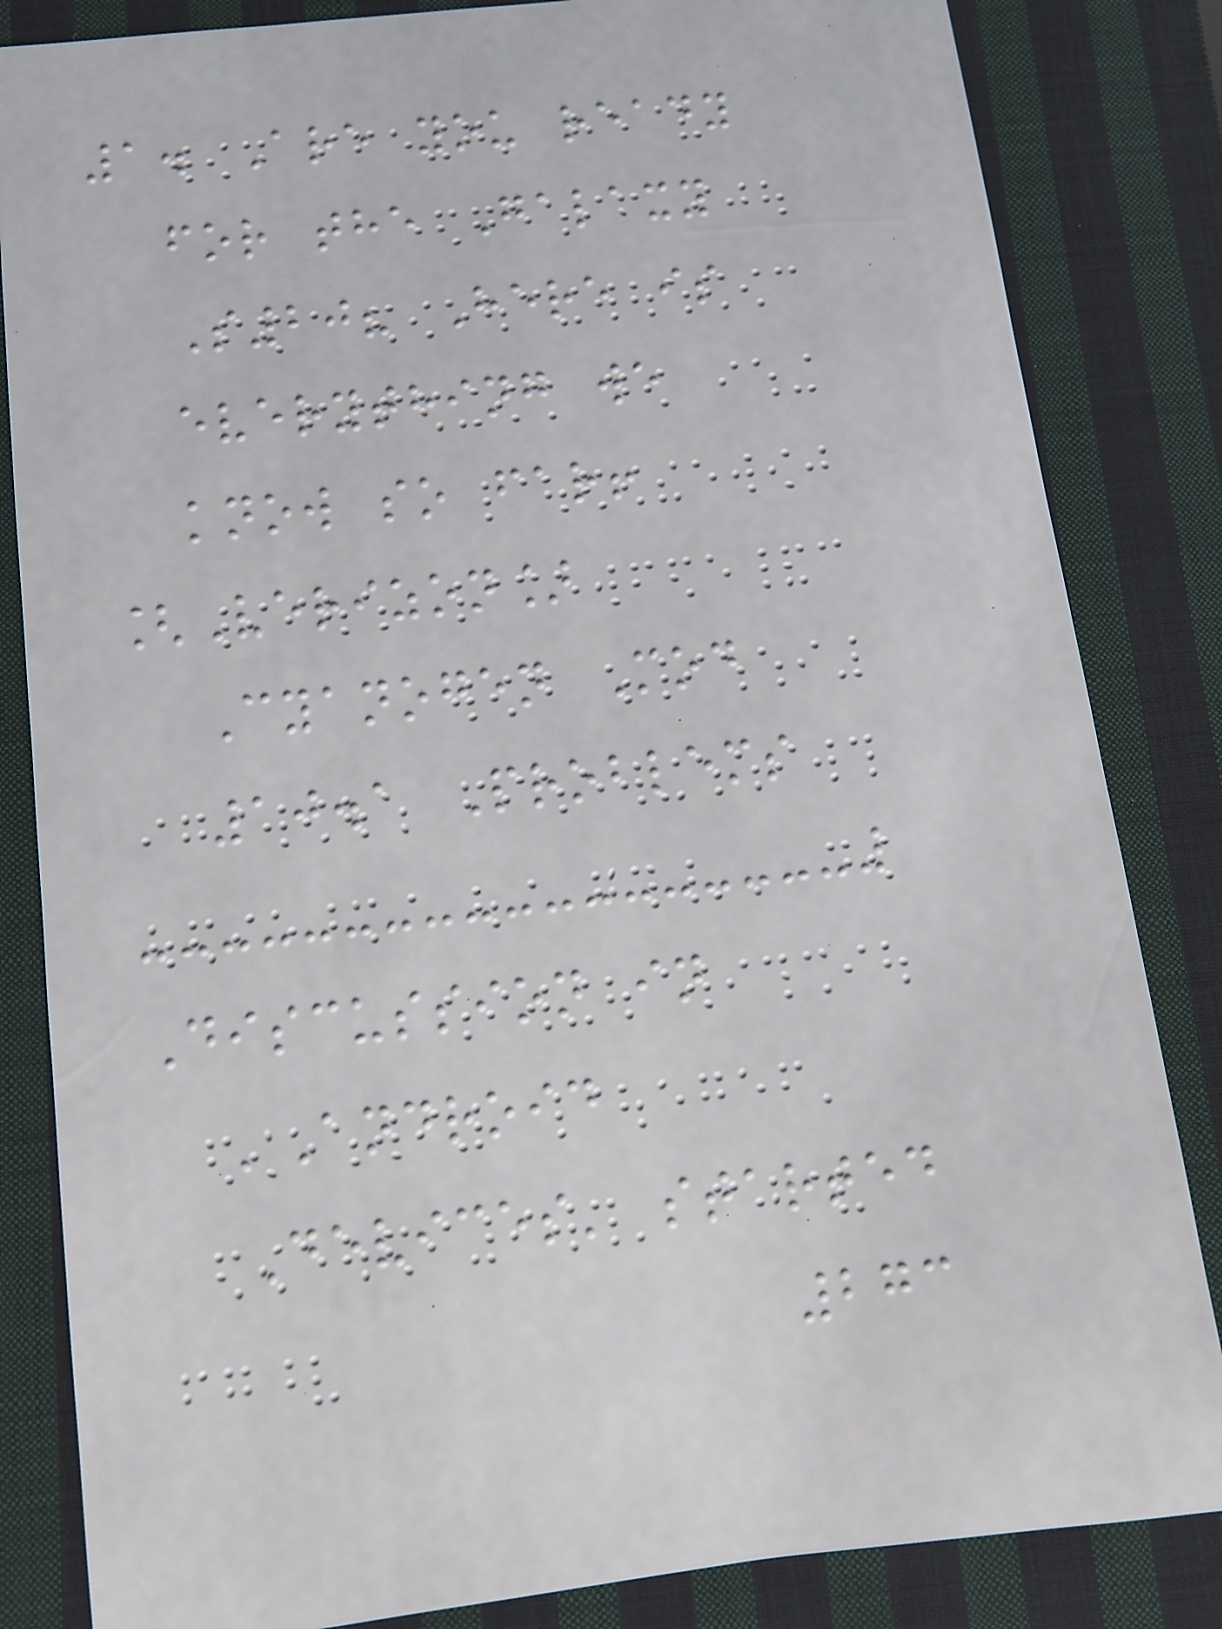1. Are you ready
for the Galaxy
S20? Here is
everything we
know so far!
[Verizon]
Cyanogen Mod
10.1 Problems
Discussion in
'Android
Devices' started
273
